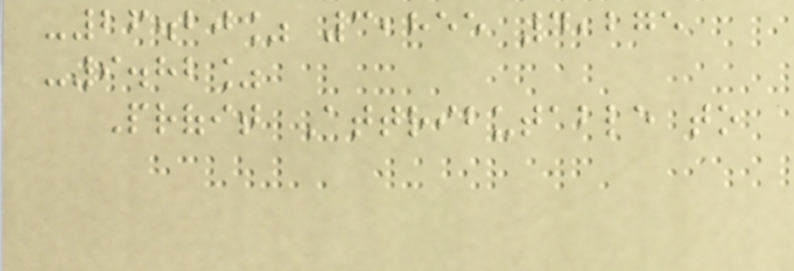-26.20% 3,855 4,275
-9.82%
Profit Attributable to
